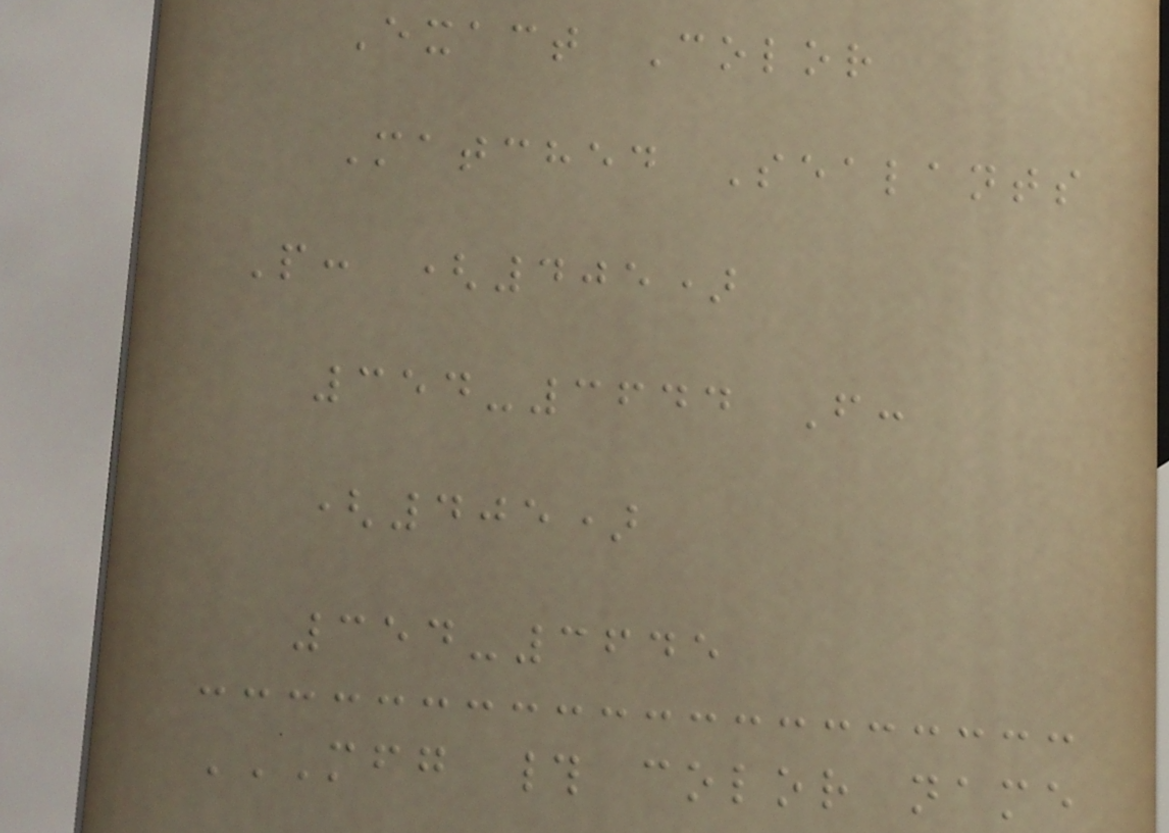Exact Color
Matched Sealants
P: (405)
354-3644 F:
(405)
354-3645
MFG # COLOR NAME
